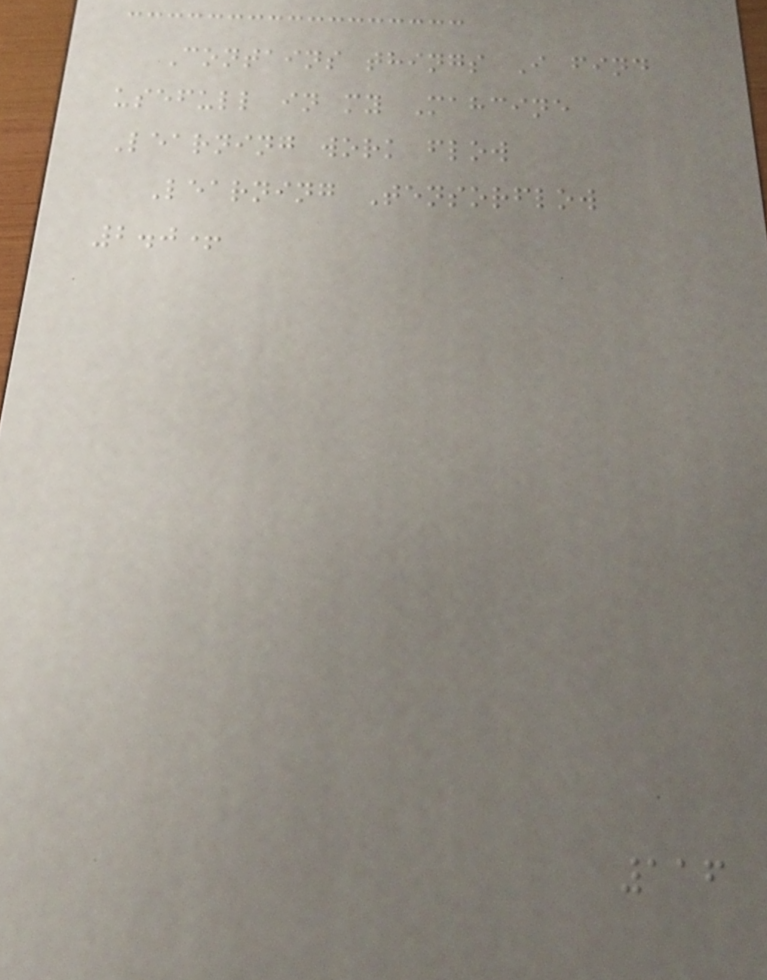Contains things I find
usefull in my Mahcine
Learning work flow
Learning Tensorflow
2.0+
116
